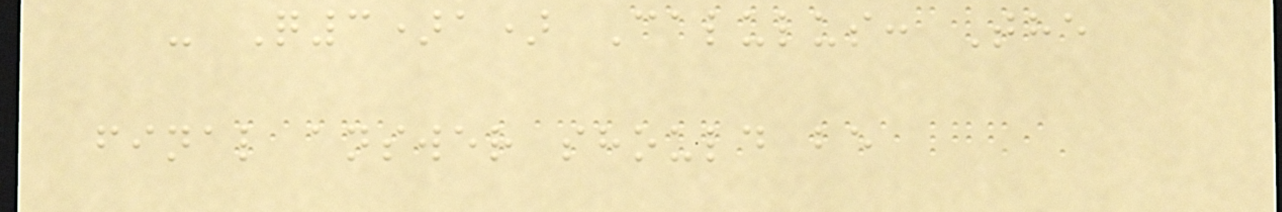- Q3)a) Calulus: The
final answer should be
